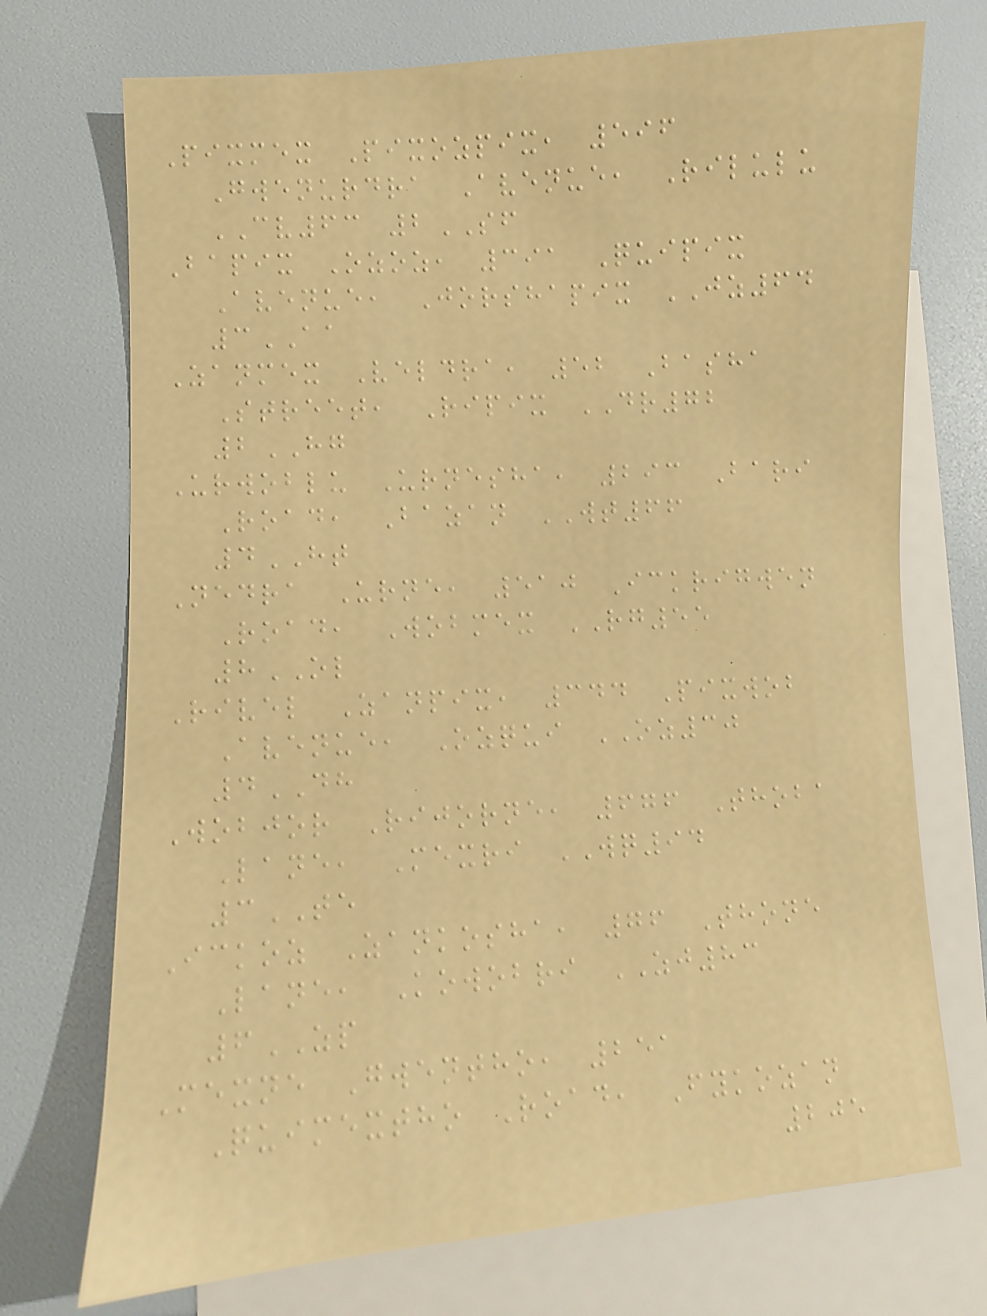Pixmex Pixozpix, 596
Gwenurdra Avenue, Rilulu
CV63 2SF
Bapix Ozoz, 391 Quipix
Avenue, Jorshapix JZ64
3AA
Zanmex Veldra, 52 Basha
Street, Ripix DR72
2HG
Urwoblu Urnesha, 293 Bari
Road, Bazan WT66
4HT
Nedra Urne, 510 Ickrigwen
Road, Wobmex RG55
8OL
Rivel Zanpix, 344 Pixwob
Avenue, Ozqui OZ30
4DH
Wobjor Rijorne, 676 Thoba
Lane, Mexri WQ94
3TE
Ickoz Zankosha, 76 Thone
Lane, Kowobri ZJ83
6ZP
Mexne Gwentho, 251
Quimextho Road, Fykozan
205
